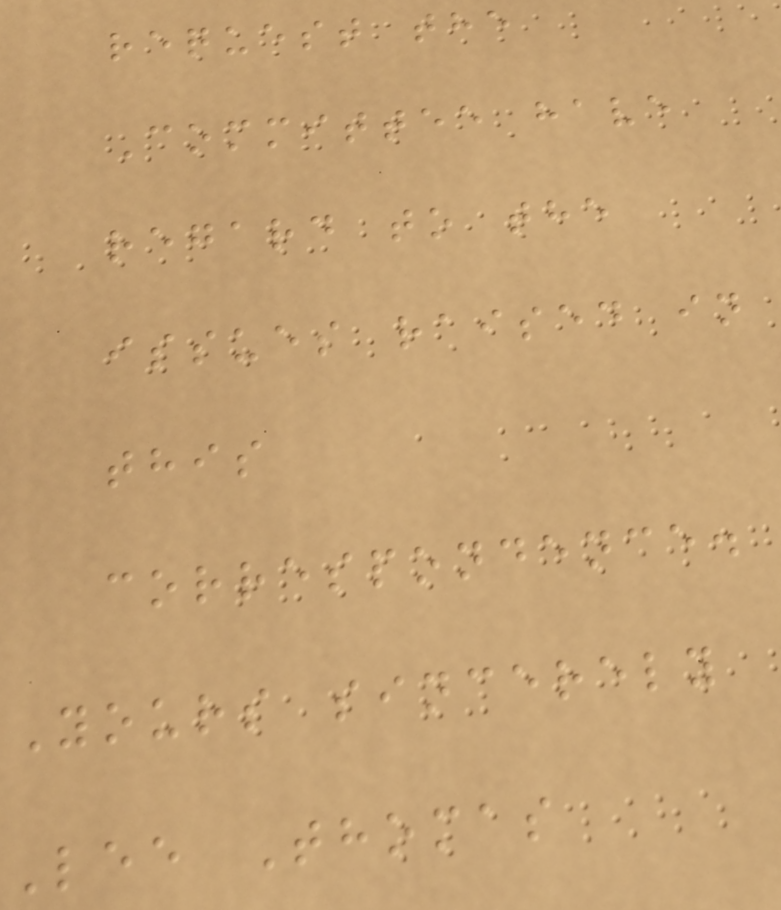request the
Committee have
regard to the
issues raised in
this
correspondence.
Yours sincerely
Lee Thomas
